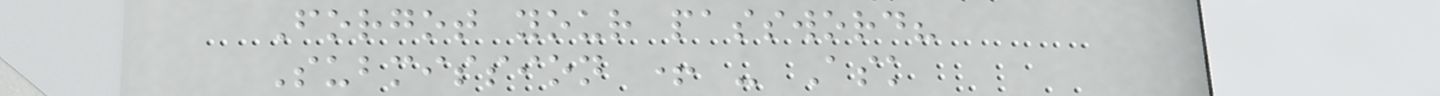Forgot your password?
Submission + - Ask
